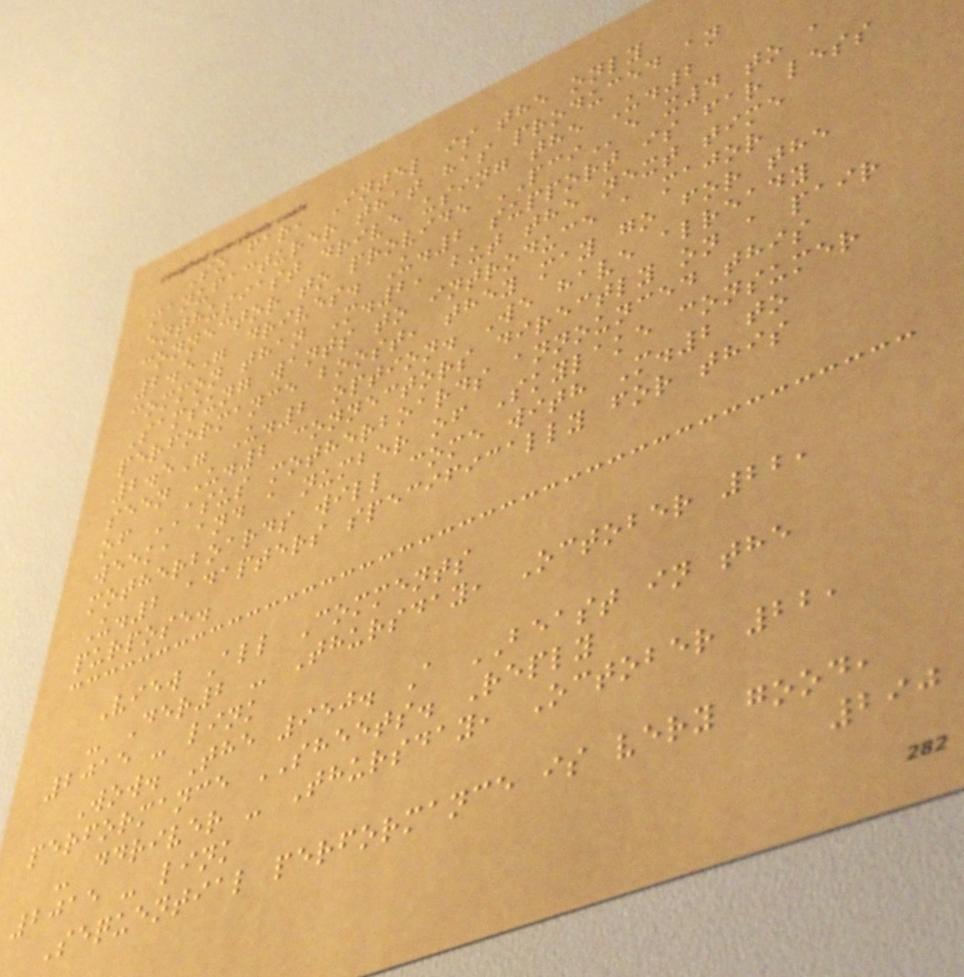So far, Intel is the only
manufacturer that has produced an
enthusiast drive using the U.2
connector to provide PCIe x4 to a
2.5" drives. U.2 support is far less
common than M.2, but the next time
Samsung wants to introduce a major
performance boost, they may go for the
2.5" U.2 option. We have already
seen U.2 connectors directly on a pair
of ASUS motherboards announced this
week, and a number of Skylake consumer
motherboards will come with M.2 to
U.2 adapters specifically for this
purpose.
View All Comments
- Der2 - Thursday, October 22,
2015 - link
Wow. The 950. A BEAST in the
performance SHEETS. Reply
- ddriver - Thursday, October 22,
2015 - link
Sequential performance is very good,
290
